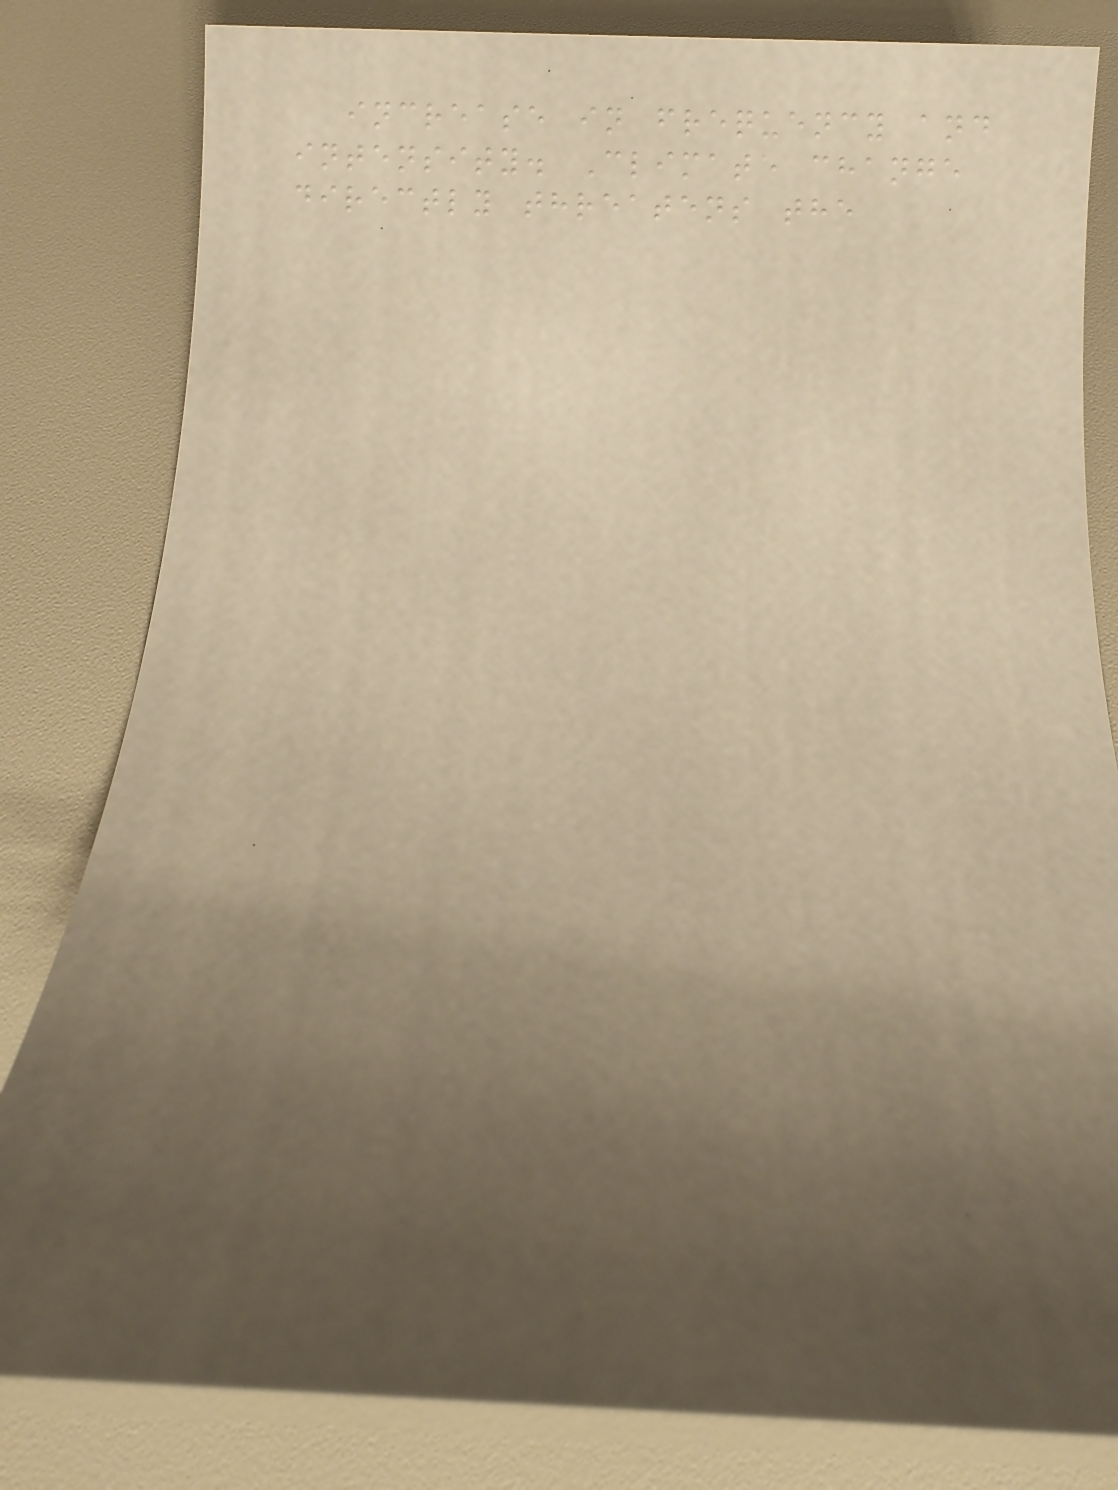increase in frequency and
intensity. Climate change
directly threatens the
